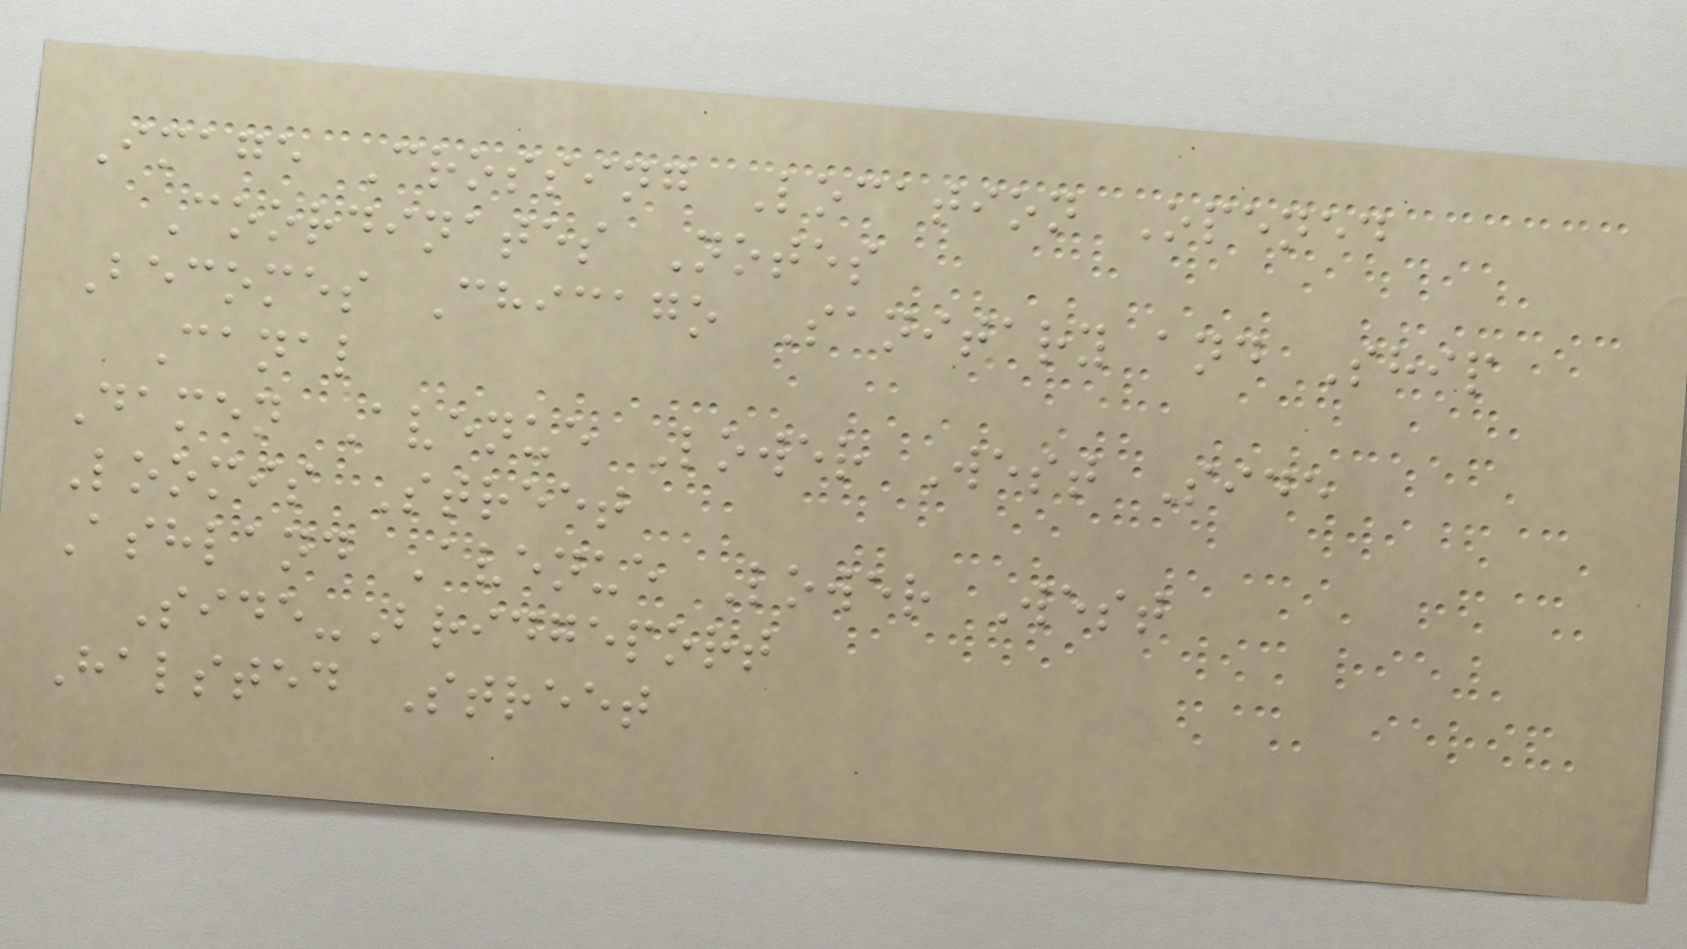Image Crossing Location Opened
Coordinates Notes
Becomes Chicago Sanitary and Ship
Canal
Damen Avenue Lower West Side
Loomis Street
Ashland Avenue Lower West
Side-Bridgeport
Halsted Street
